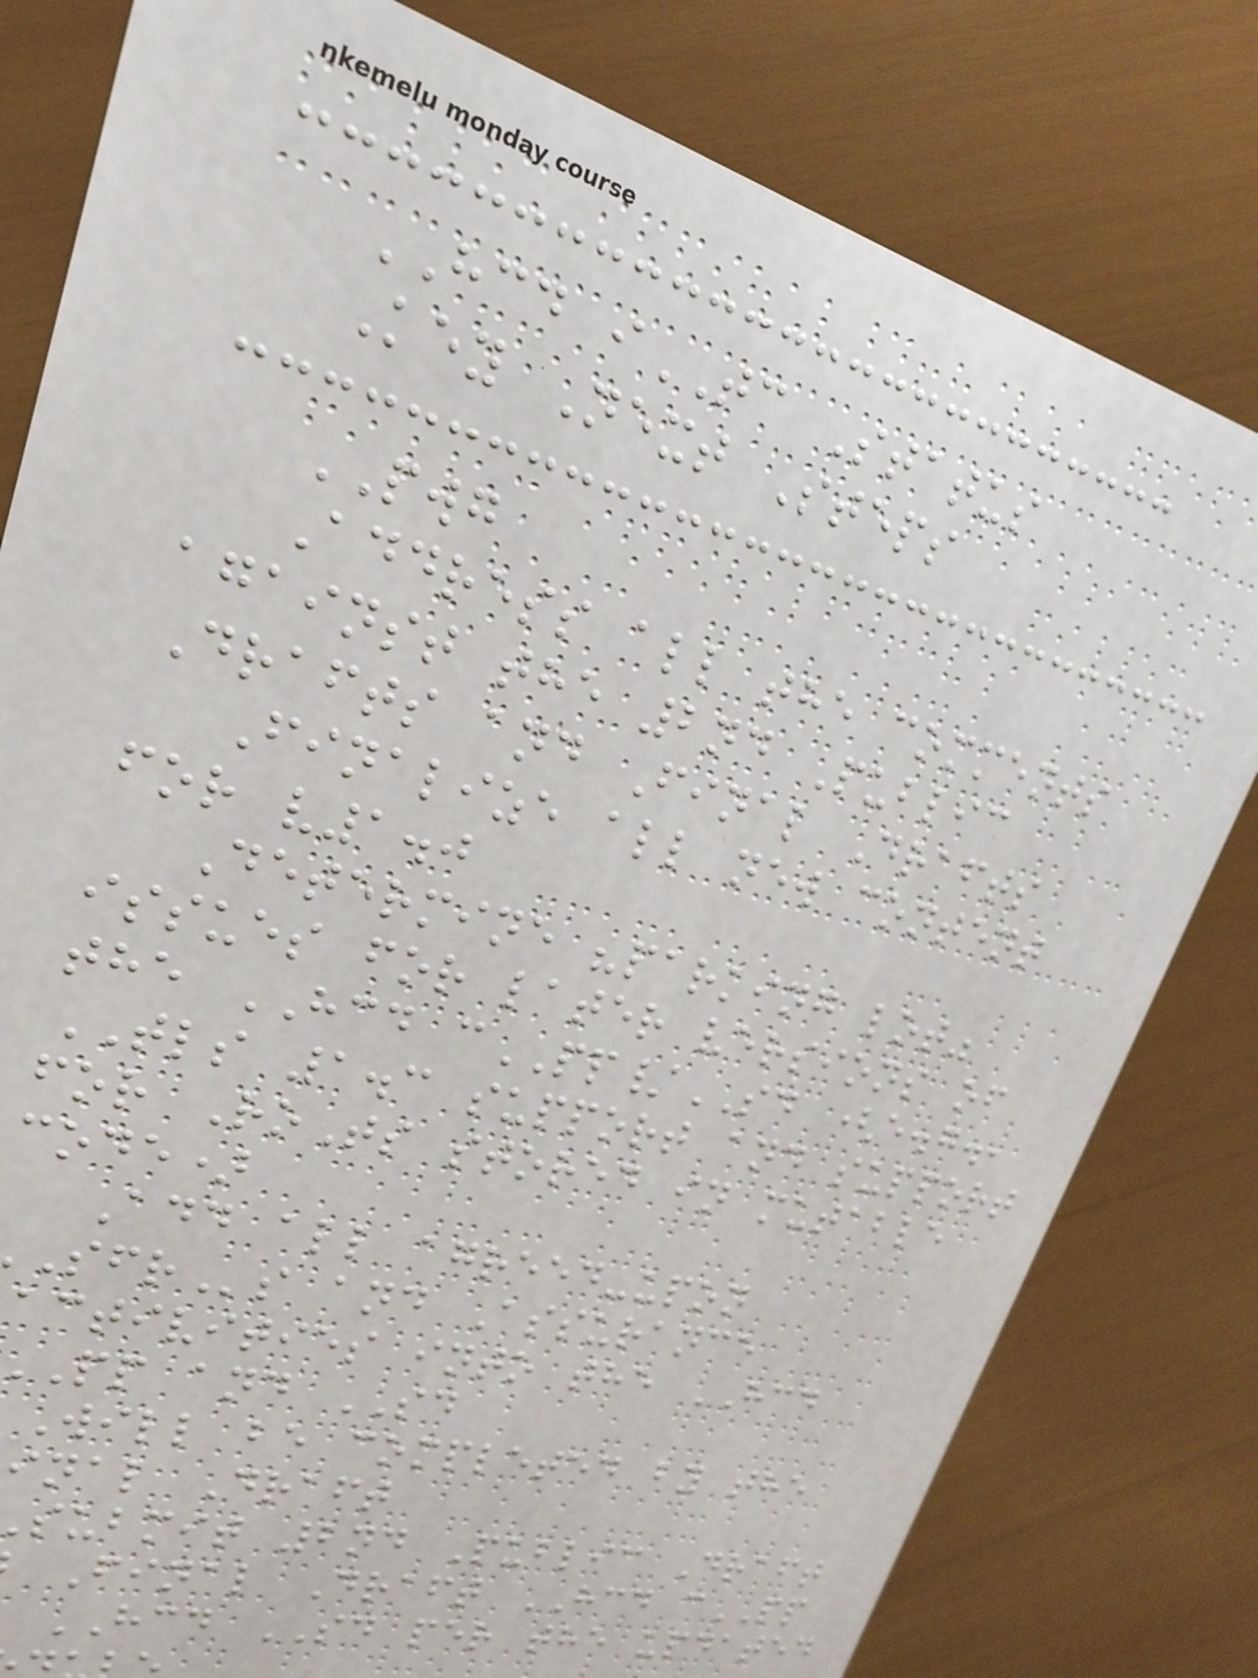HCD iTC Status
Key Next Steps
PWG
Address all the comments
against the 2nd Public
Drafts and Final Drafts
Finalize all new content
for v1.0
Determine "parking lot"
issues for later versions of
the HCD cPP/SD (e.g.,
TLS 1.3 support and support
for RoTs stored in mutable
code)
Add all agreed-upon
s and Assurance
activities into the HCD
pp and SD
Will be completed by the
inal Draft
submit 2nd Public Draft
Final Draft HCD cPP
HCD SD per the updated
